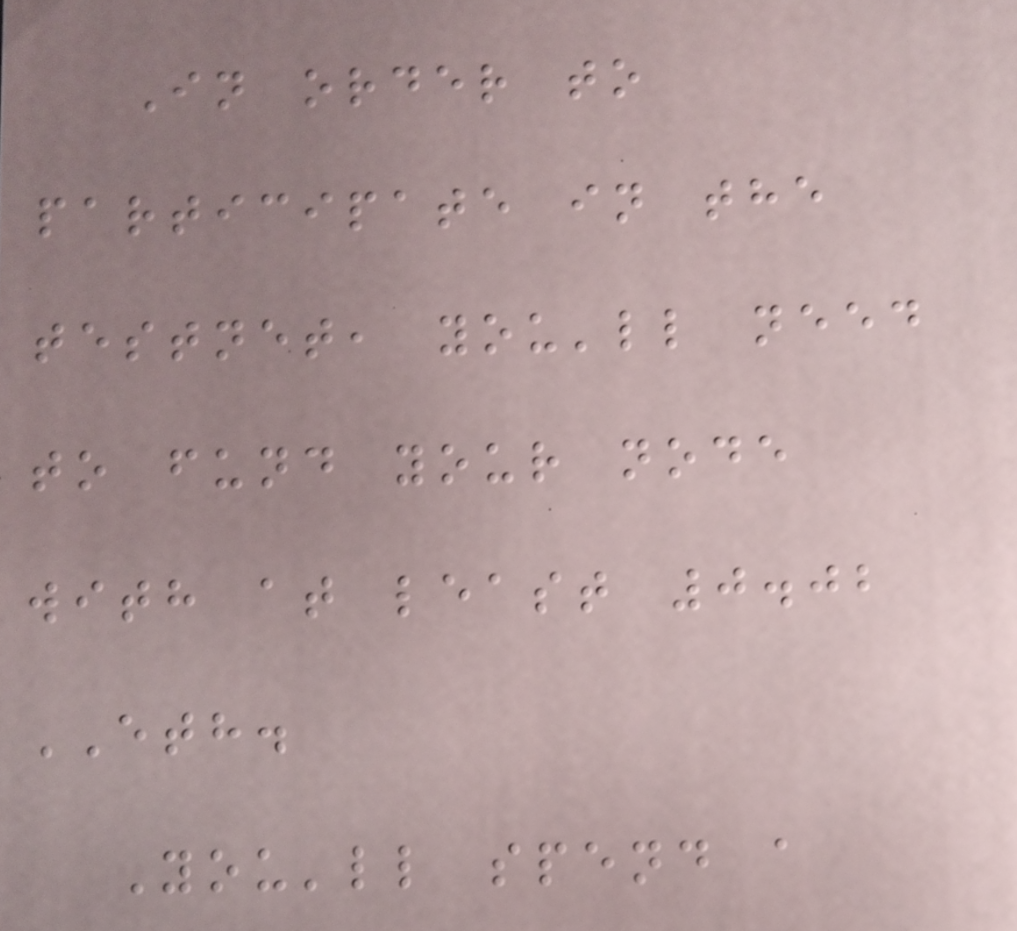In order to
participate in the
testnet, you'll need
to fund your node
with at least 0.02
ETH.
You'll spend a
